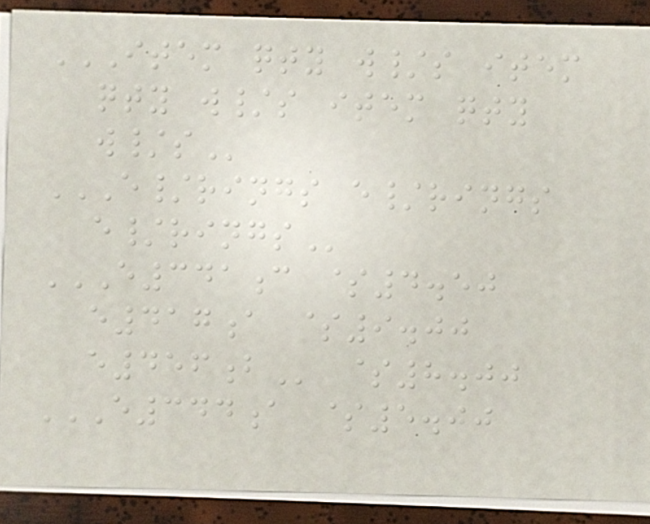ITEM QTY W/S ITEM
QTY W/S ITEM QTY
W/S
E/RINGS E/RINGS
E/RINGS
E341C $4.50
E417A $9.00
E456B $8.00
E344A $5.00
